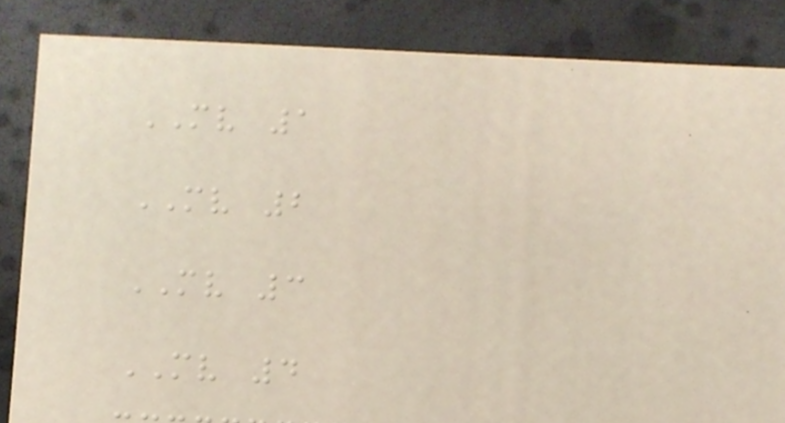MV 1
MV 2
MV 3
MV 4
